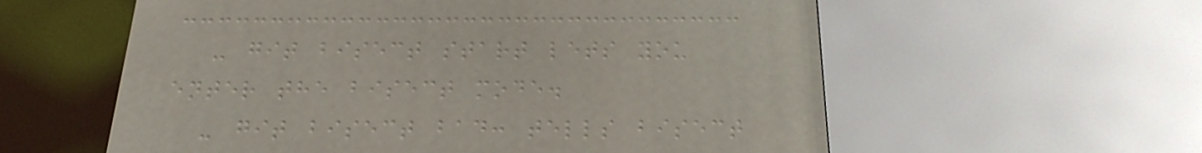- git bisect start lets you
enter the bisect mode.
- git bisect bad: tells bisect
